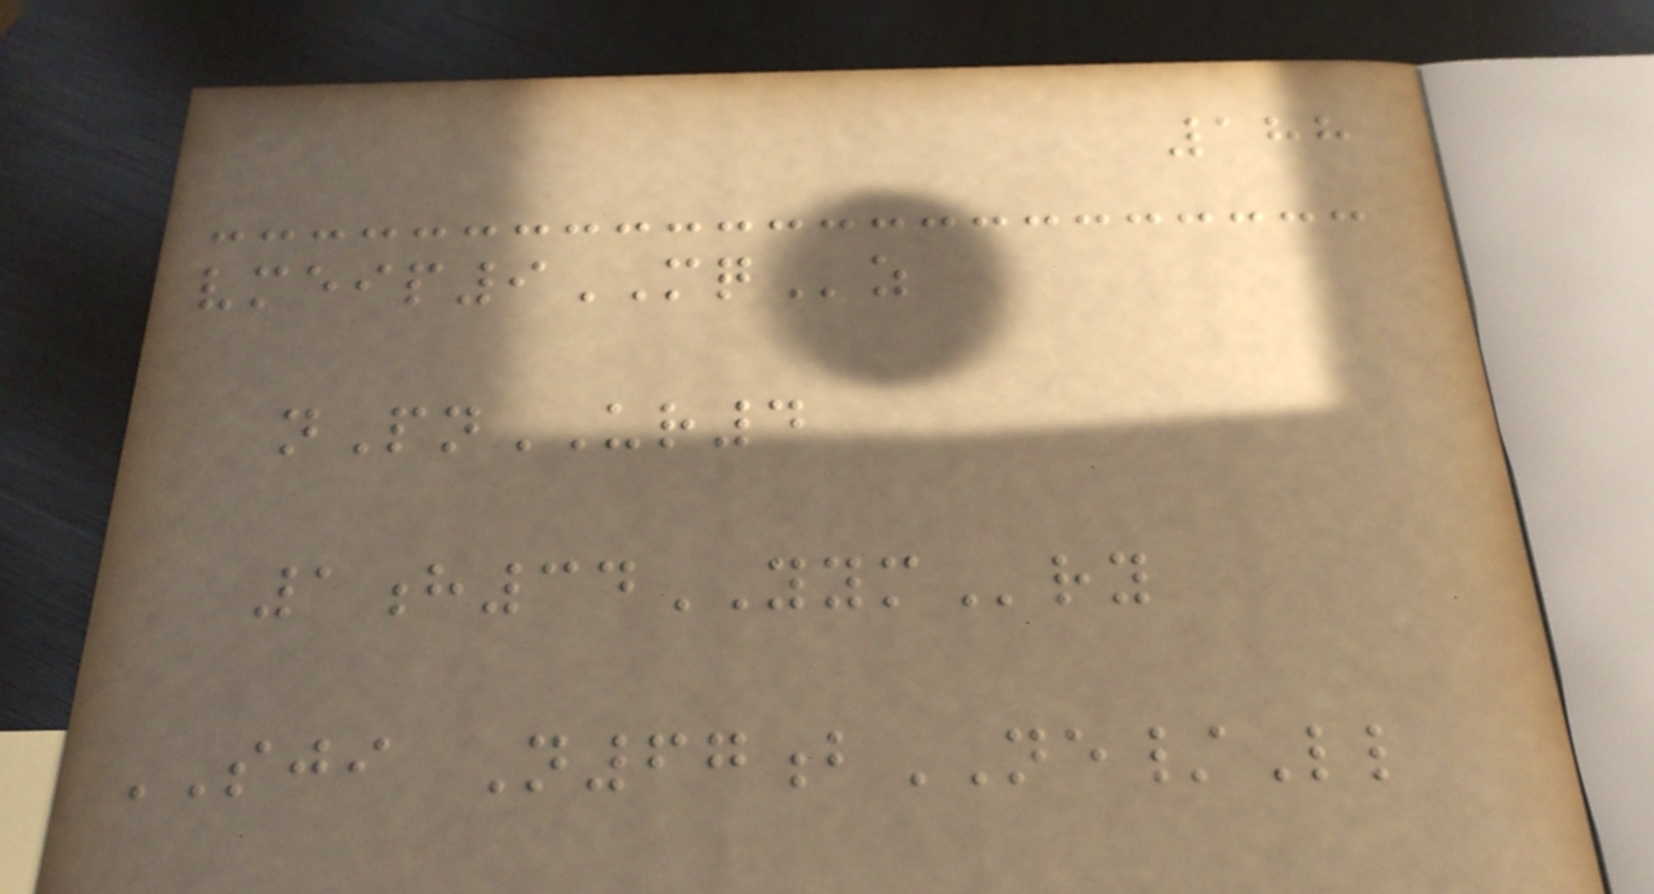188
vmeip9MQz
nPnUR4
1h34YYMry
SJI N67bNE/Ll
